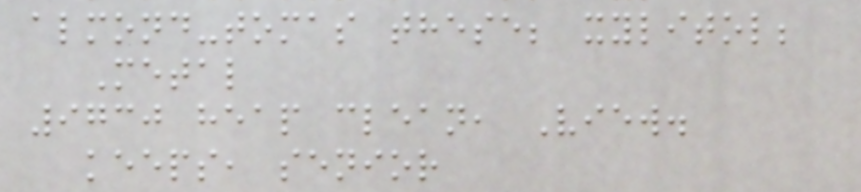almond-tomas these; xylitol;
Metal
9730 heap clean, View.
keeps, senior
